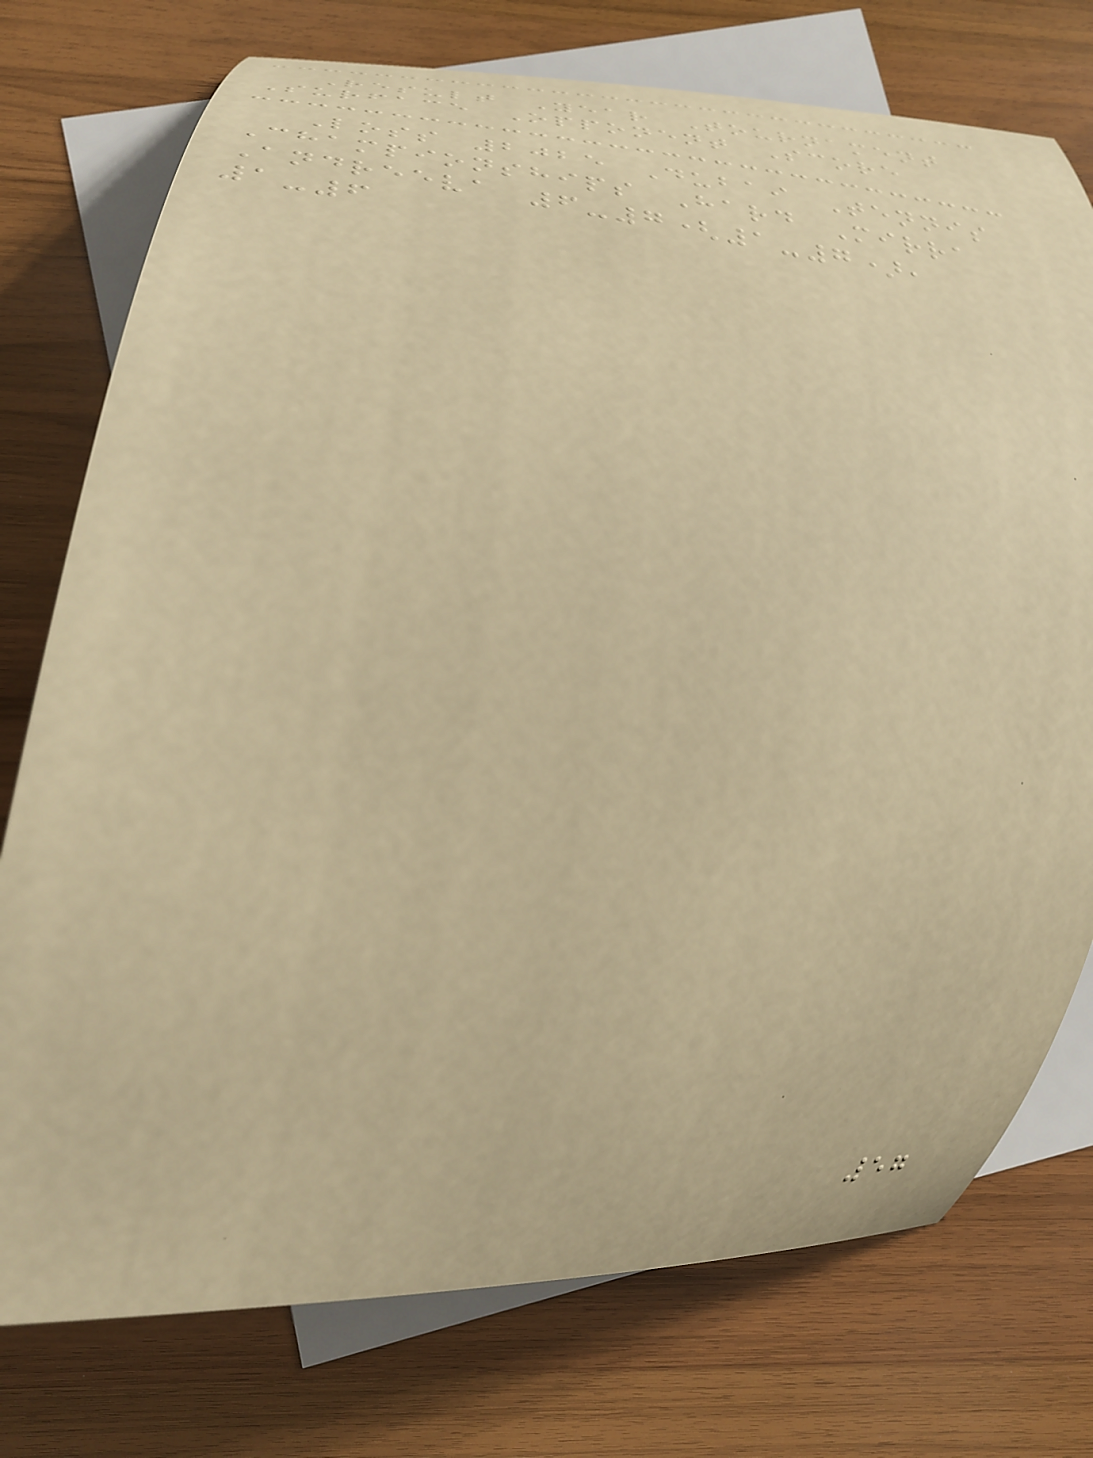Result Year Tournament
Surface Opponent Score
Loss 2025 Dubai Tennis
Championships Hard Mirra
Andreeva 6-7(1-7),
1-6
57
